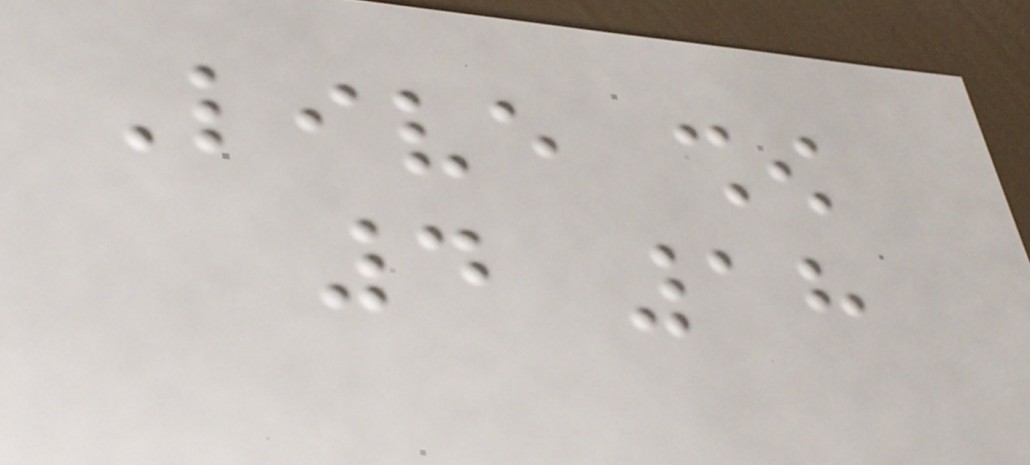Live show
4 18
